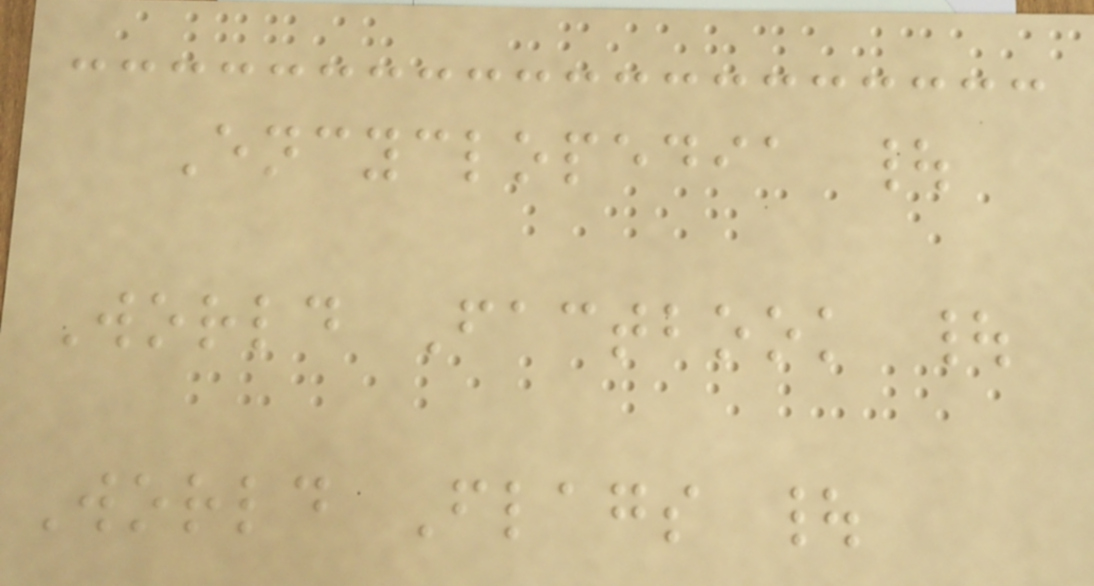Encyclopedia |
World Factbook |
World Flags |
